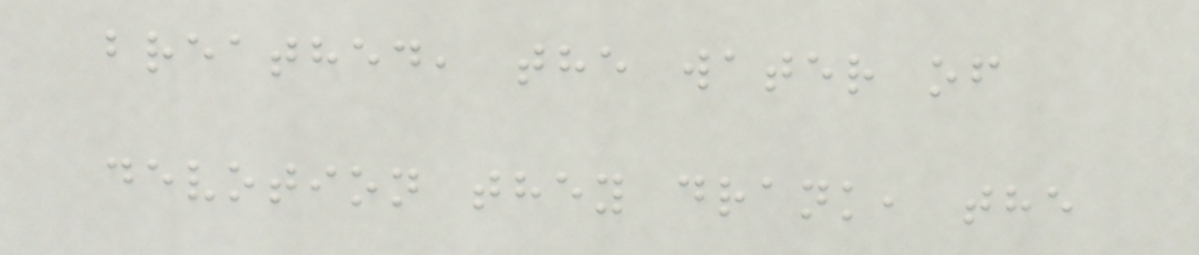breathed, the water of
devotion they drank, the
